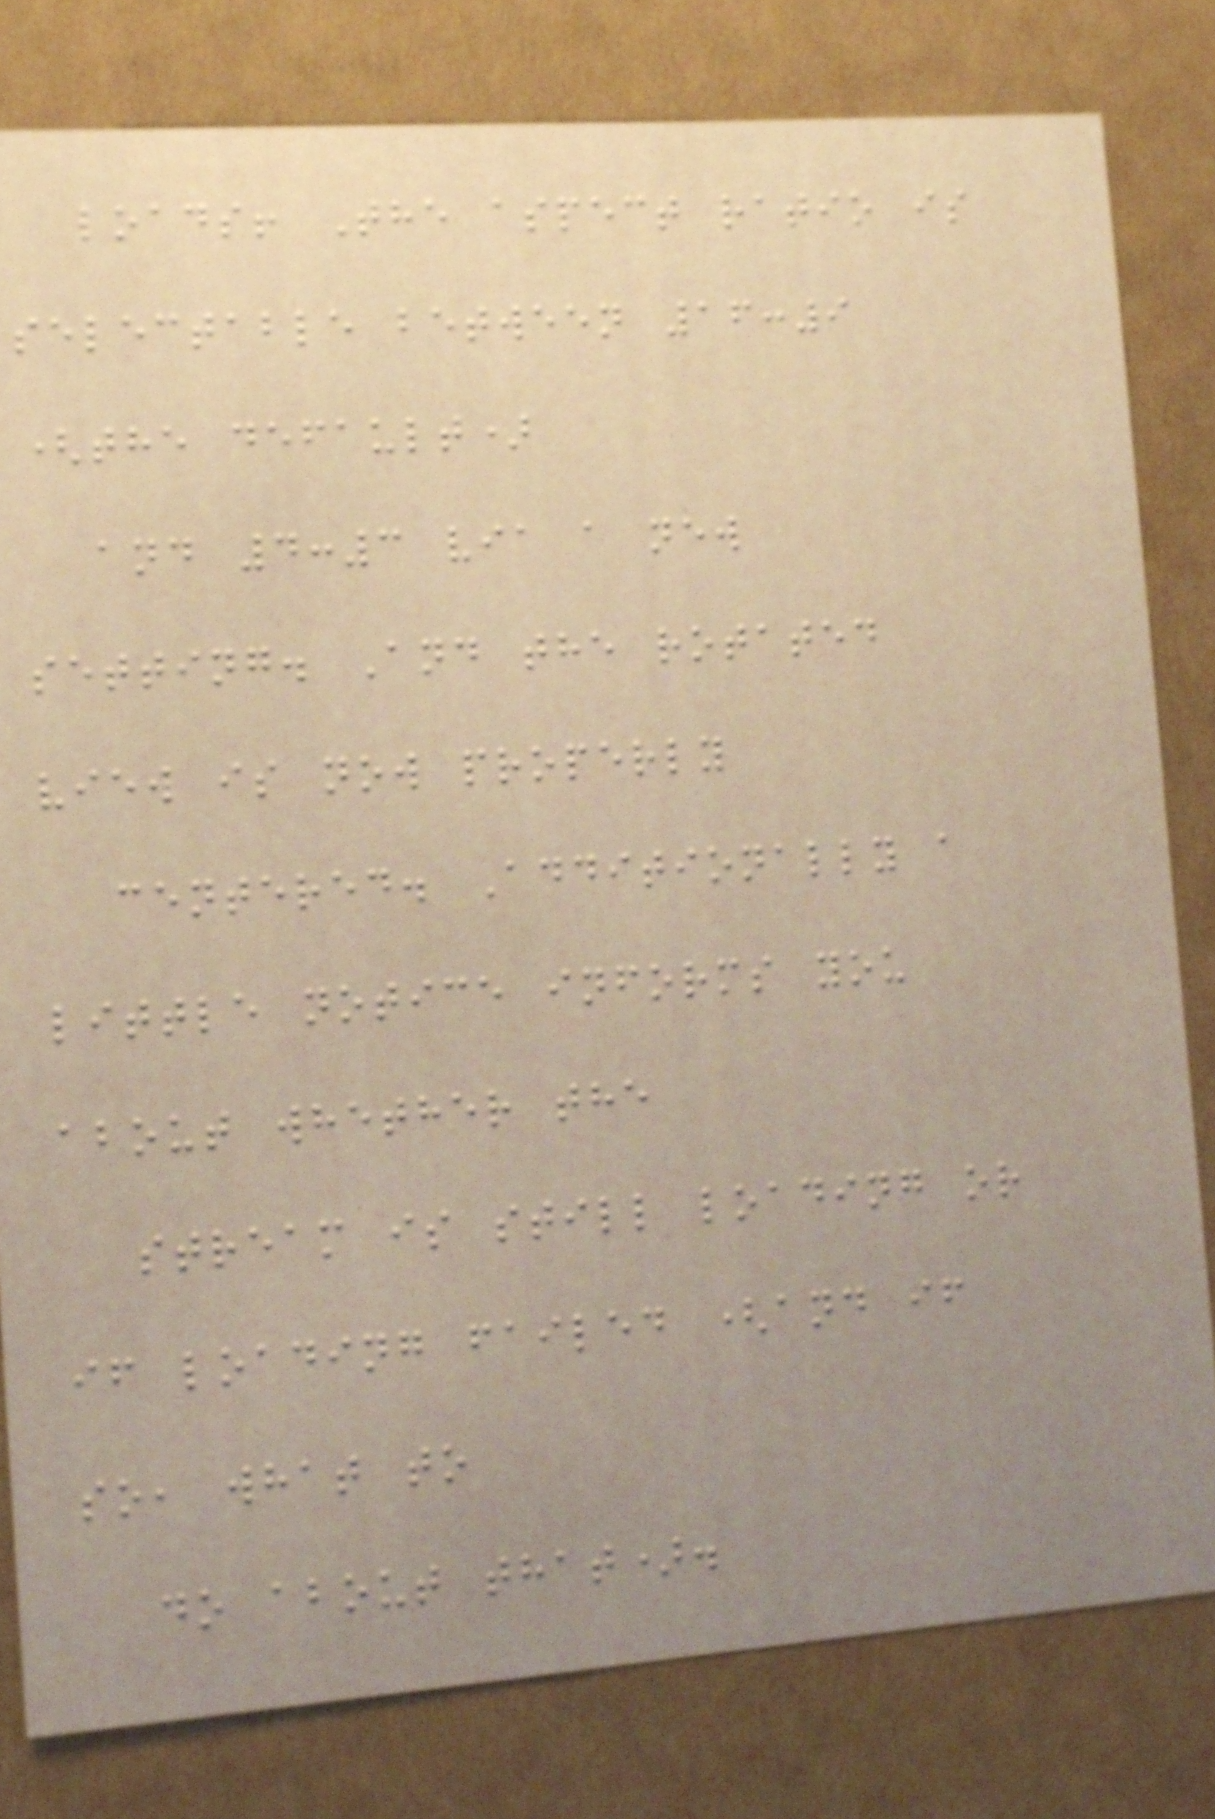loads! The aspect ratio is
selectable between 16:9
(the default)
and 4:3 via a new
setting. And the rotated
view is now properly
centered. Additionally a
little notice informs you
about whether the
stream is still loading or
if loading failed (and if
so, what to
do about that).
